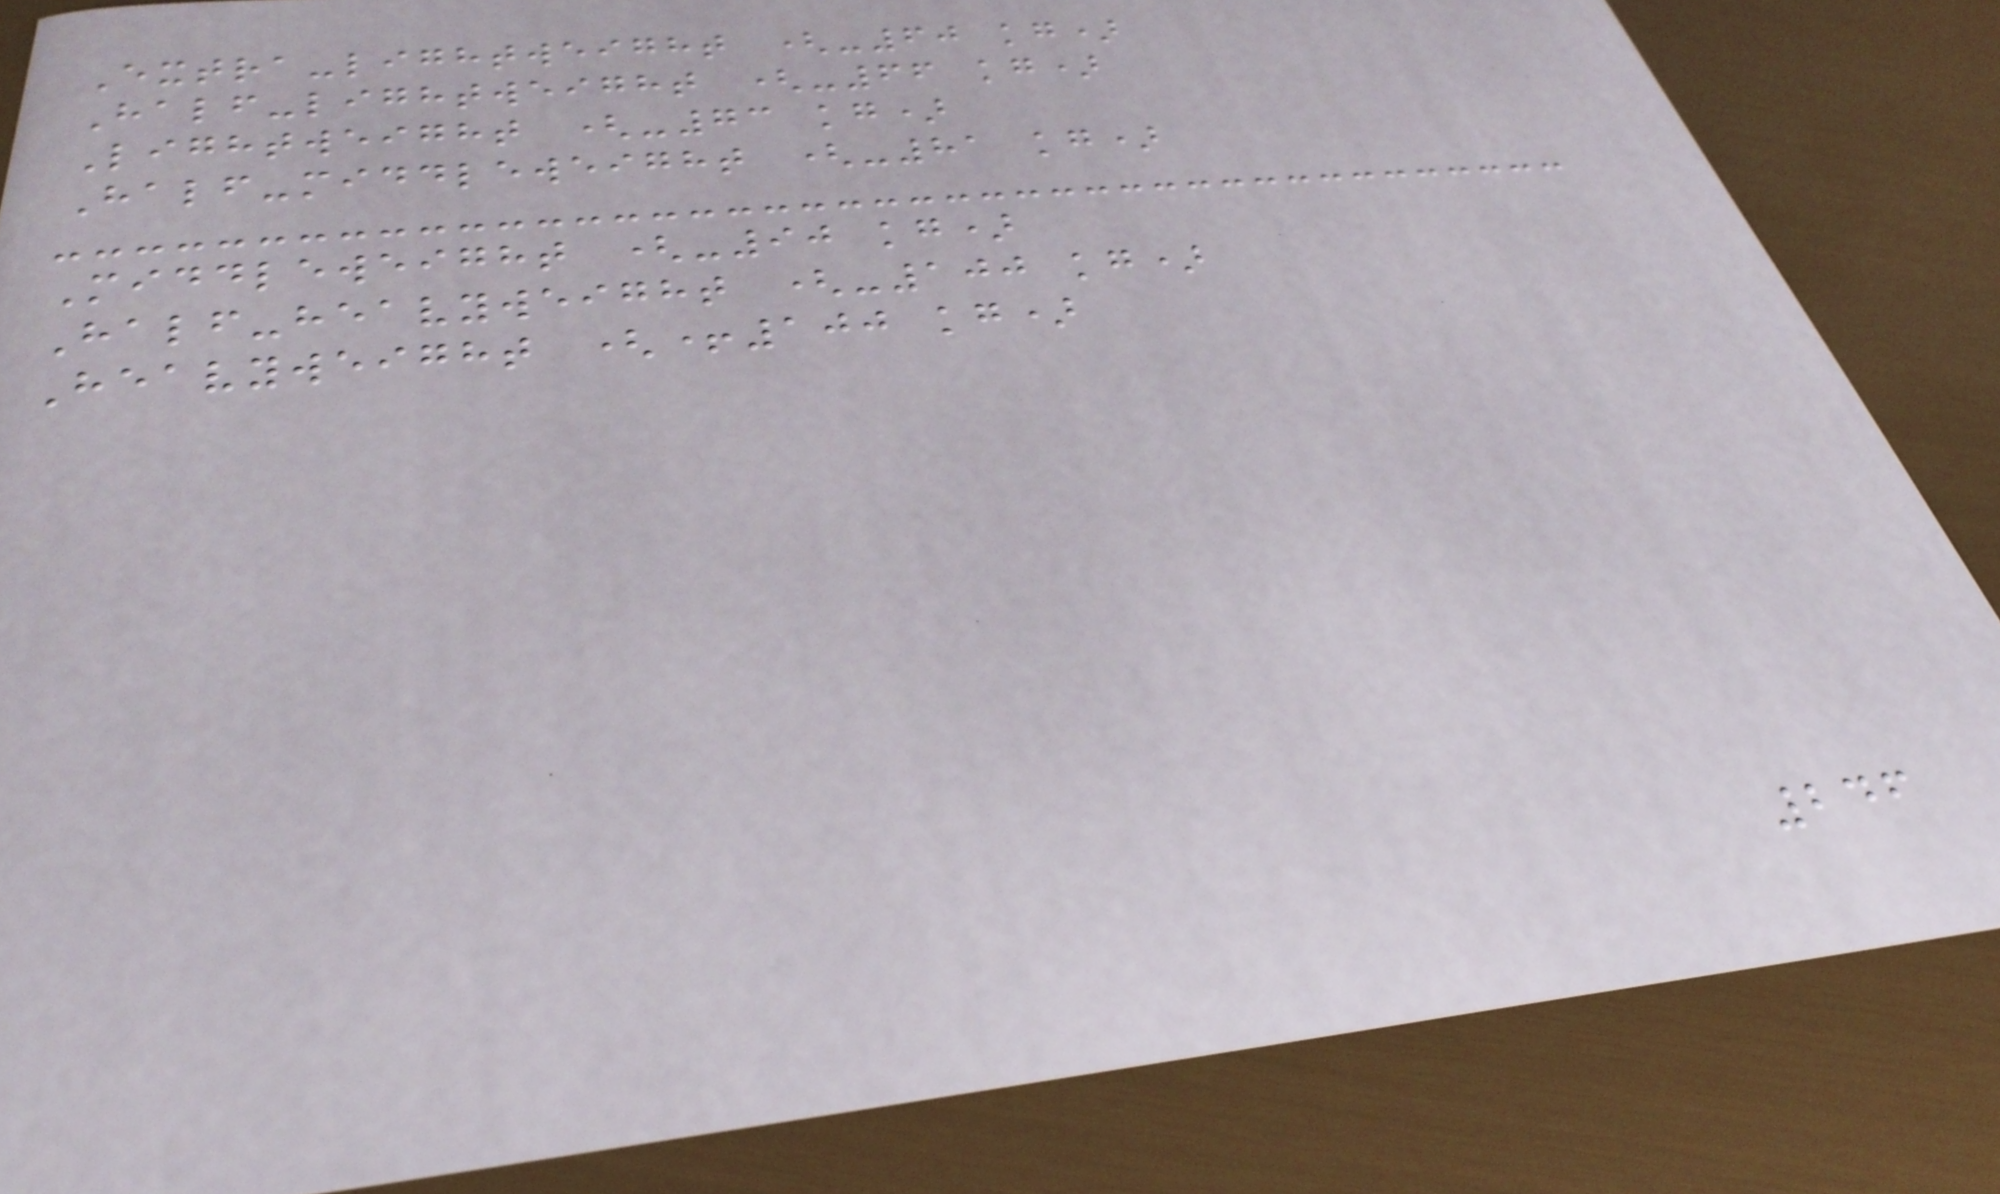Extra-lightweight (-60 kg)
Half-lightweight (-66 kg)
Lightweight (-73 kg)
Half-middleweight (-81 kg)
Middleweight (-90 kg)
Half-heavyweight (-100 kg)
Heavyweight (+100 kg)
246
